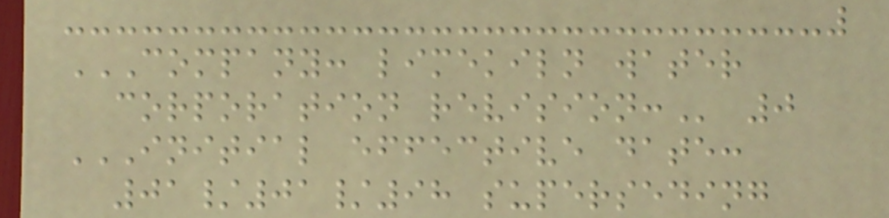COMPANY: LIMEKILN WATER
CORPORATION REVISION: 0
INITIAL EFFECTIVE DATE:
01/01/98 SUPERSEDING
